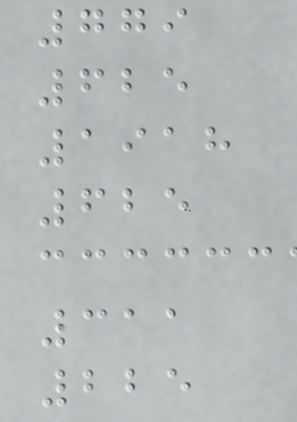779
625
1918
625
311
225
